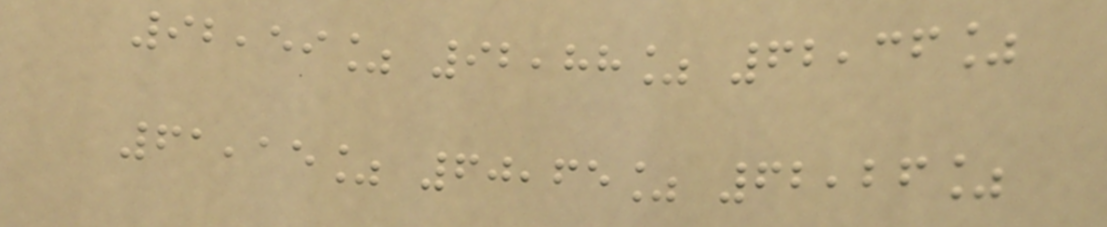92,59% 92,88% 62,36%
61,15% 60,65% 62,26%
